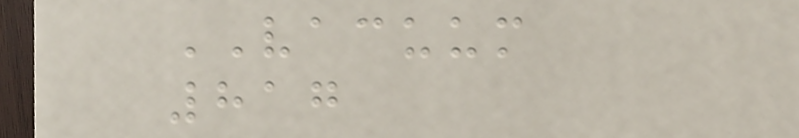VACUUM
817
